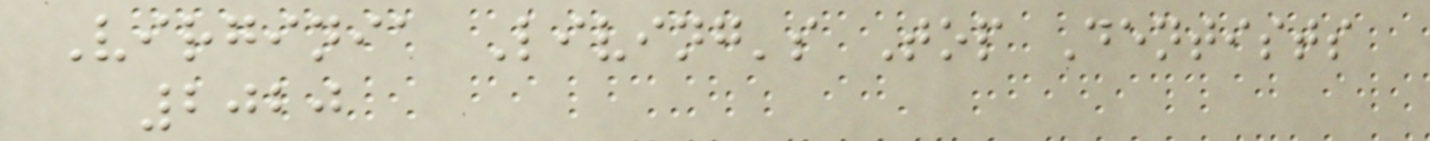Virginia Living's Top Dentists
2020
